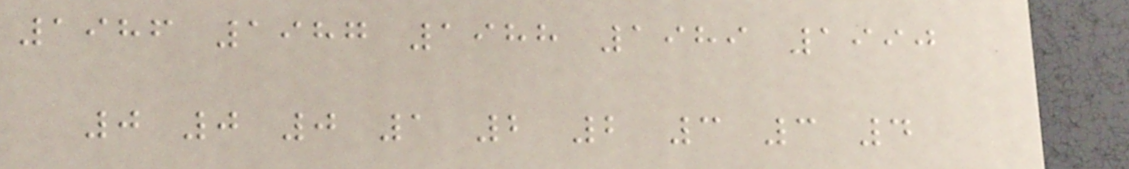1986 1987 1988 1989 1990
0 0 0 1 2 2 3 3 4
